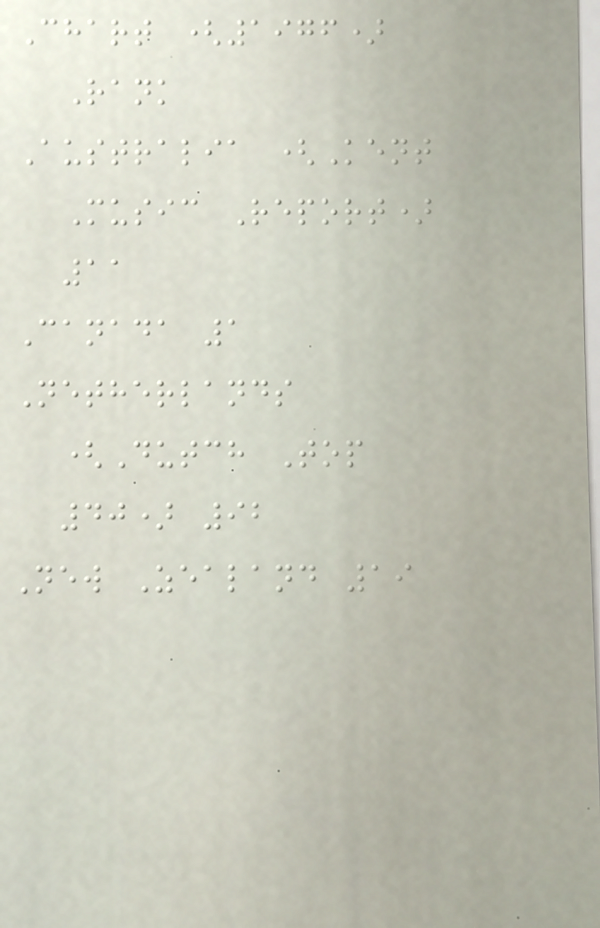Chart (1976)
Rank
Australia (Kent
Music Report)
11
Canada 1
Netherlands
(Dutch Top
40) 92
New Zealand 19
